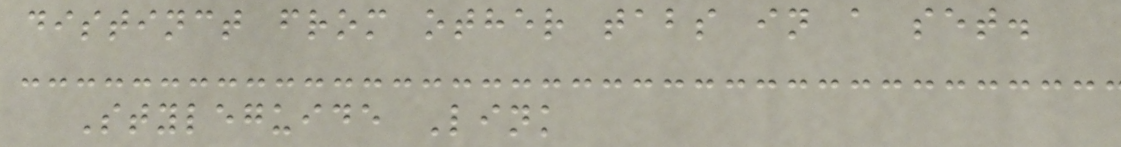distinct from other tabs in a set.
Styleguide Link
